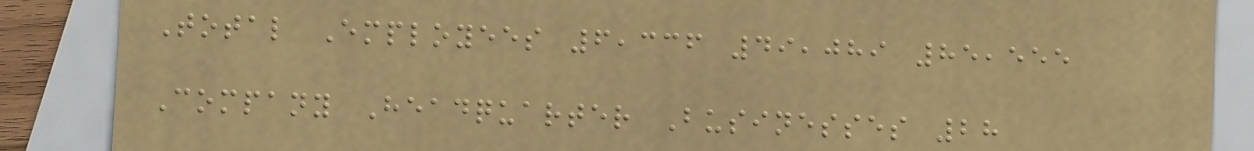Total Employees 6,336 49,089 85,555
Company Headquarter Businesses 28
